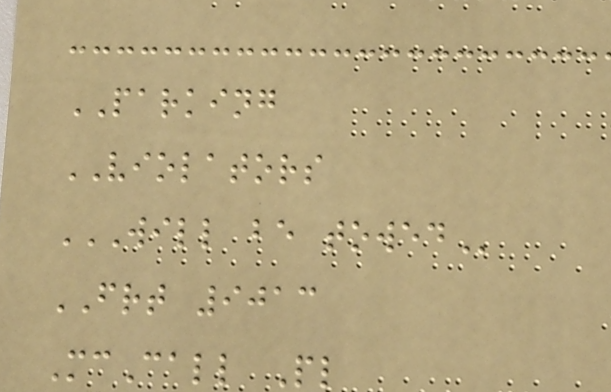PARKING
VIOLATORS
WILL BE TOWED
FRT 9013
McCall Pl
